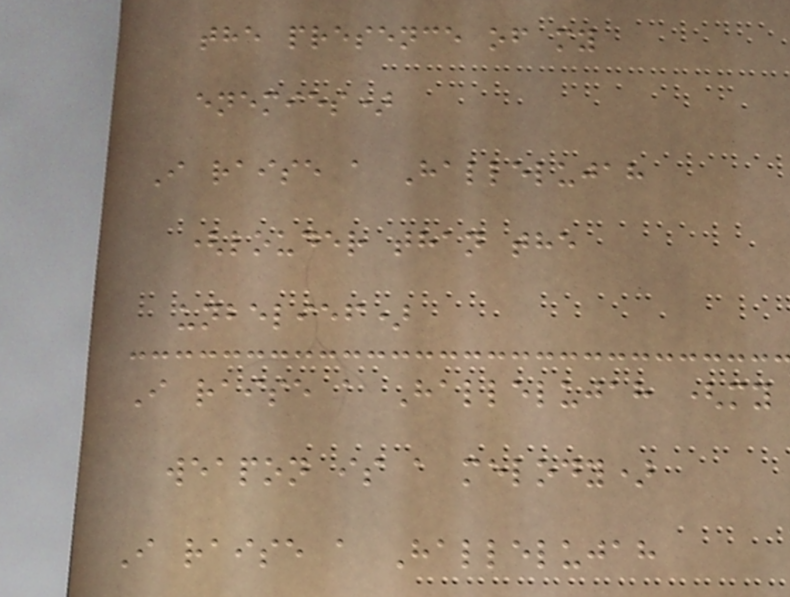the presence of my
enemies)
I raise a Hallelujah
(louder than the
unbelief)
I raise a Hallelujah (my
weapon is a melody)
I raise a Hallelujah
